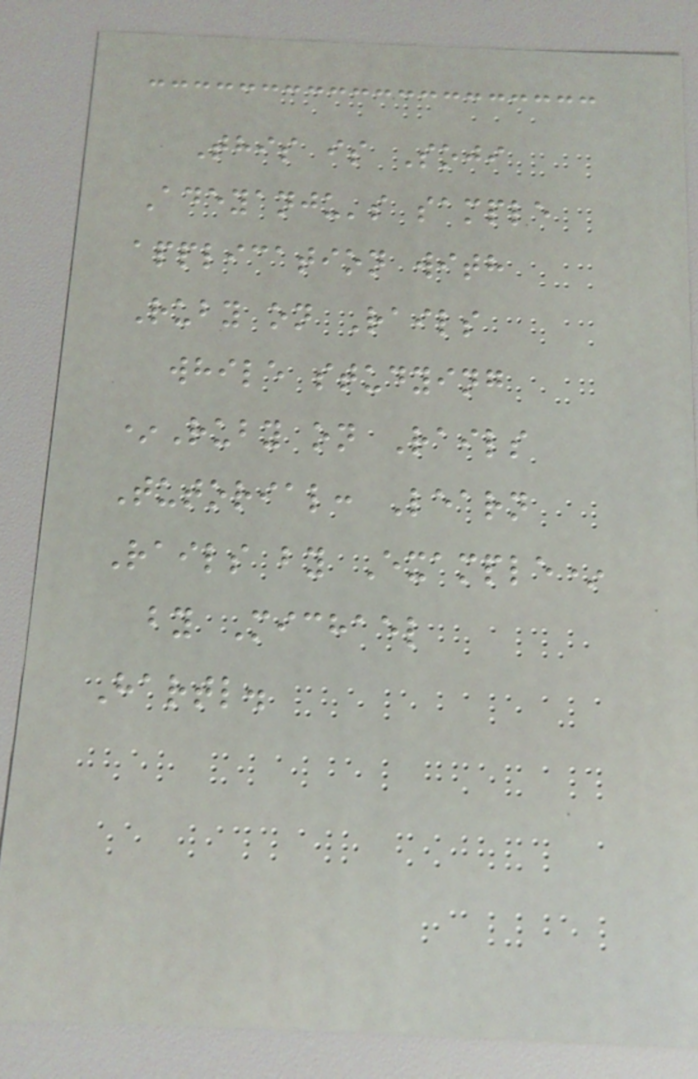This is Soji
Adeyanju's sample
application with
Ruby on Rails
while studying
*Ruby on Rails
Tutorial: Learn
Rails by Example*
by Michael
Hartl.
